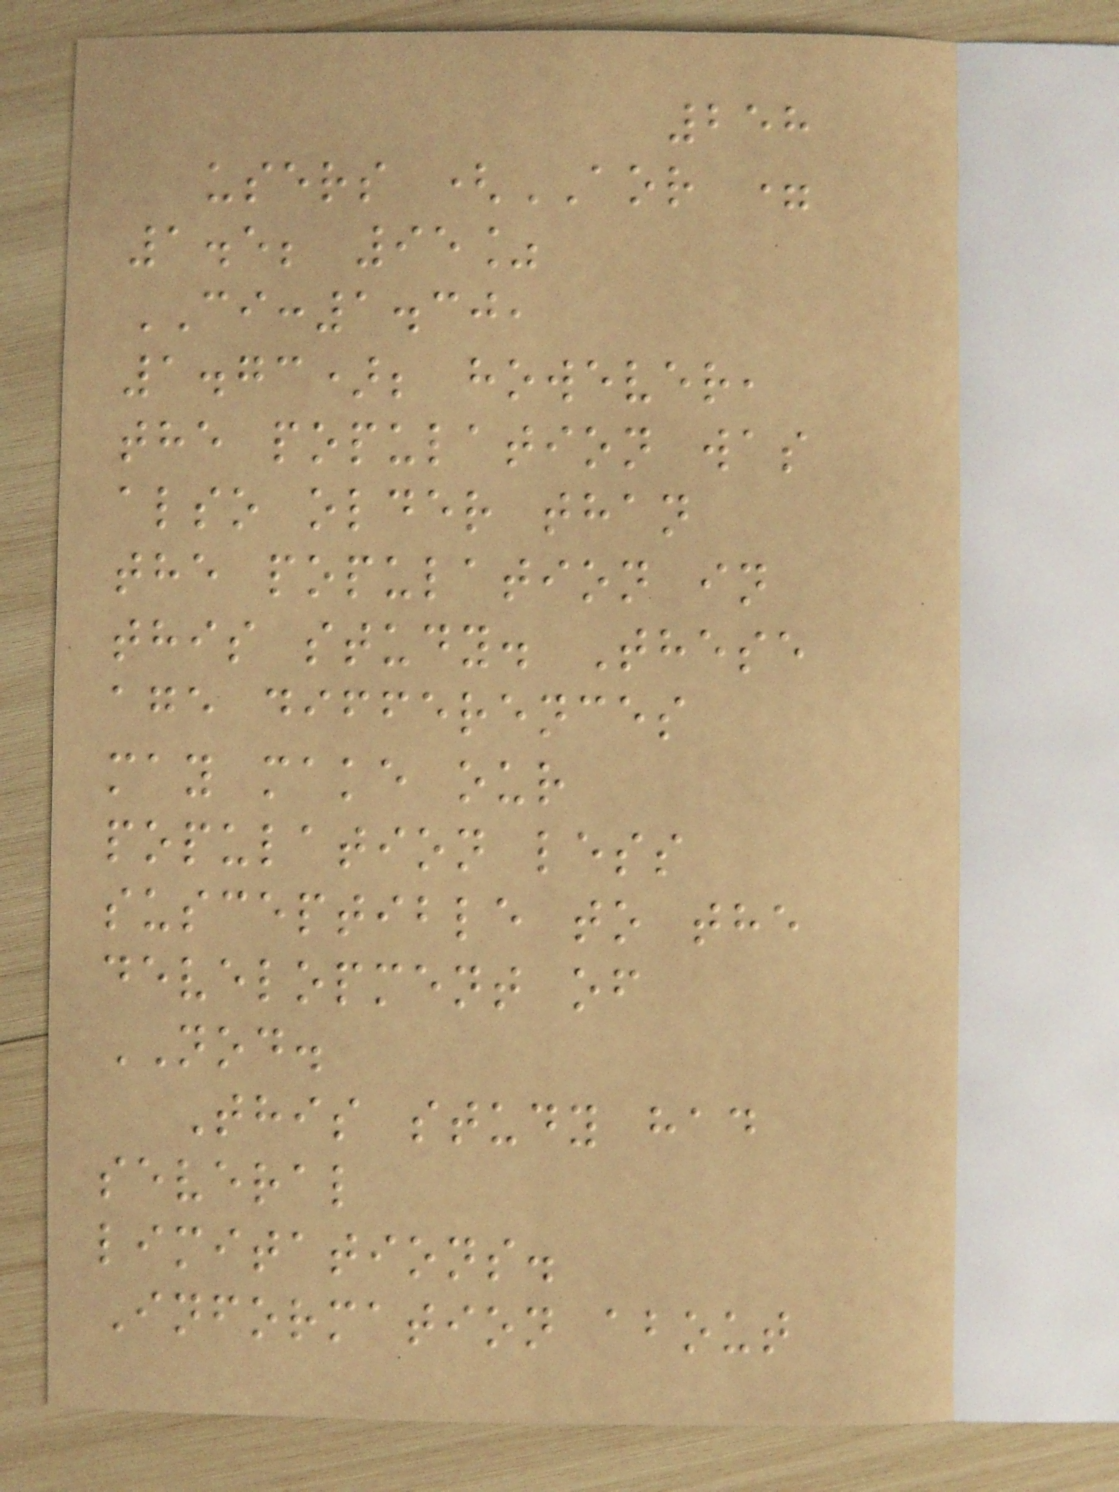258
users (AOR =
1.5; 95%
CI:1.30,
1.73); however,
the population was
also older than
the population in
this study. These
age differences
may make our
population less
susceptible to the
development of
NOD.
This study had
several
limitations.
Information about
